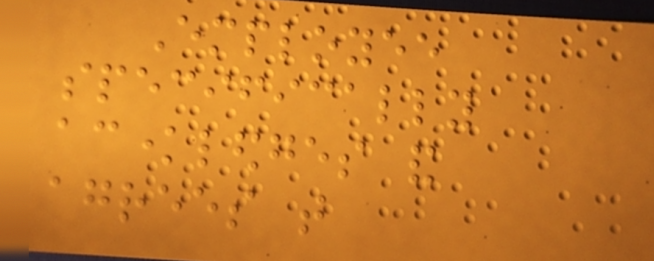Employee
specifically
acknowledges and
agrees that
